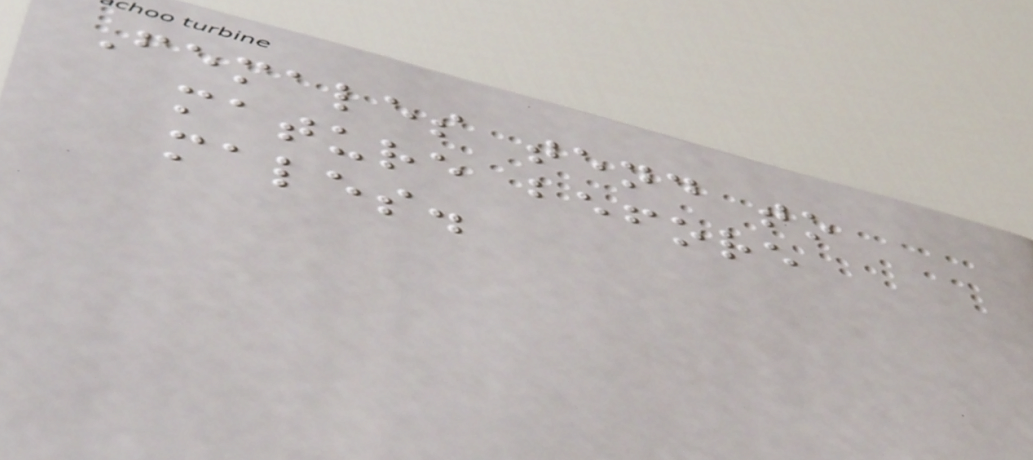Females tend to
mature before
males.
